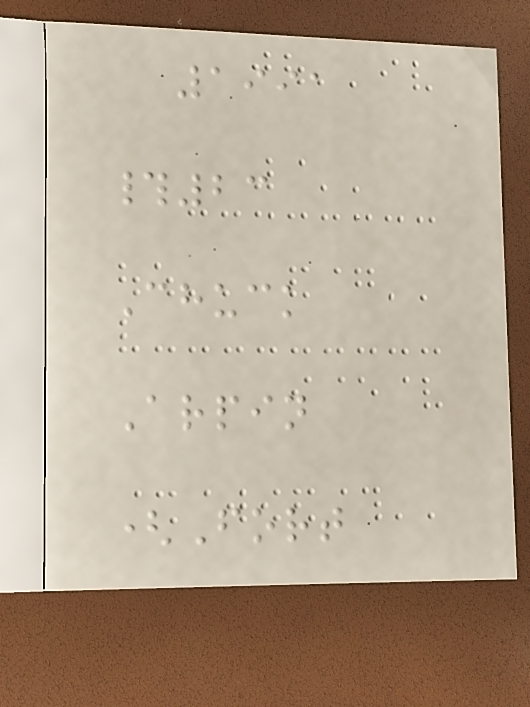1991
#23
Chuck
Arpin
(Fort
